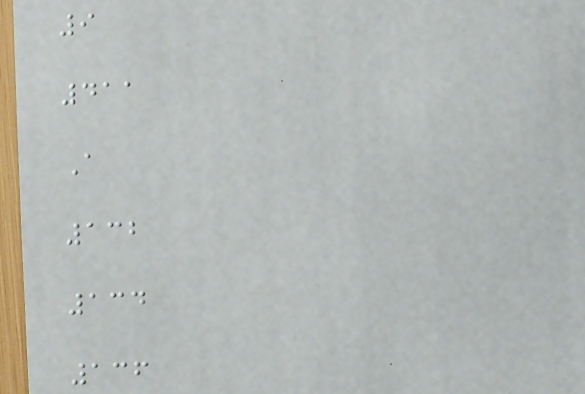9
411
A
132
134
136
